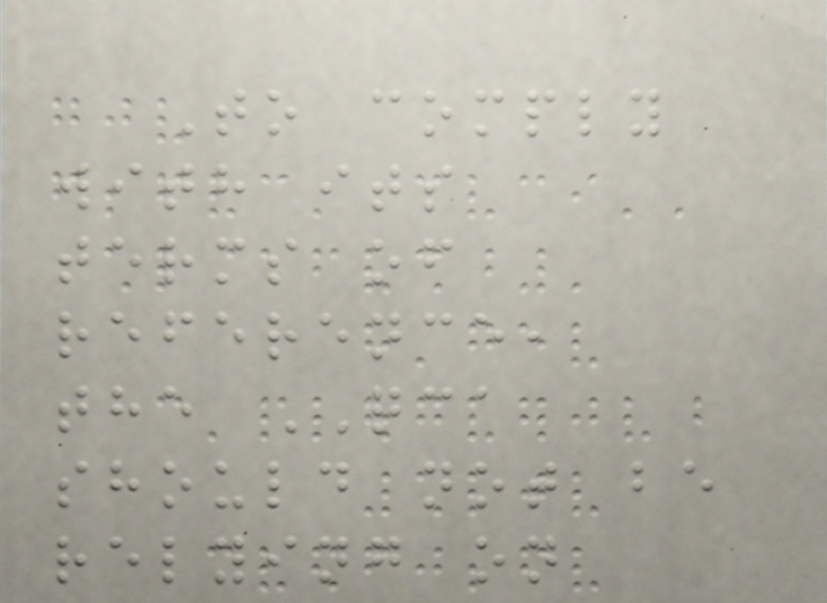To comply
with its
terms of
reference,
the QCA
should not be
relying on
